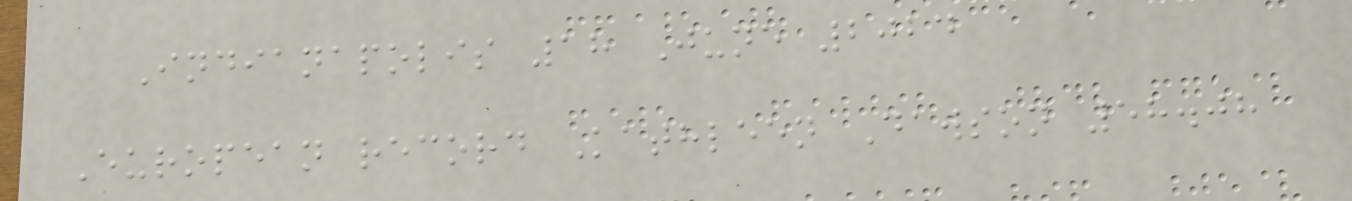Indianapolis 18 June 2024
European record Kathleen Dawson 58.08
